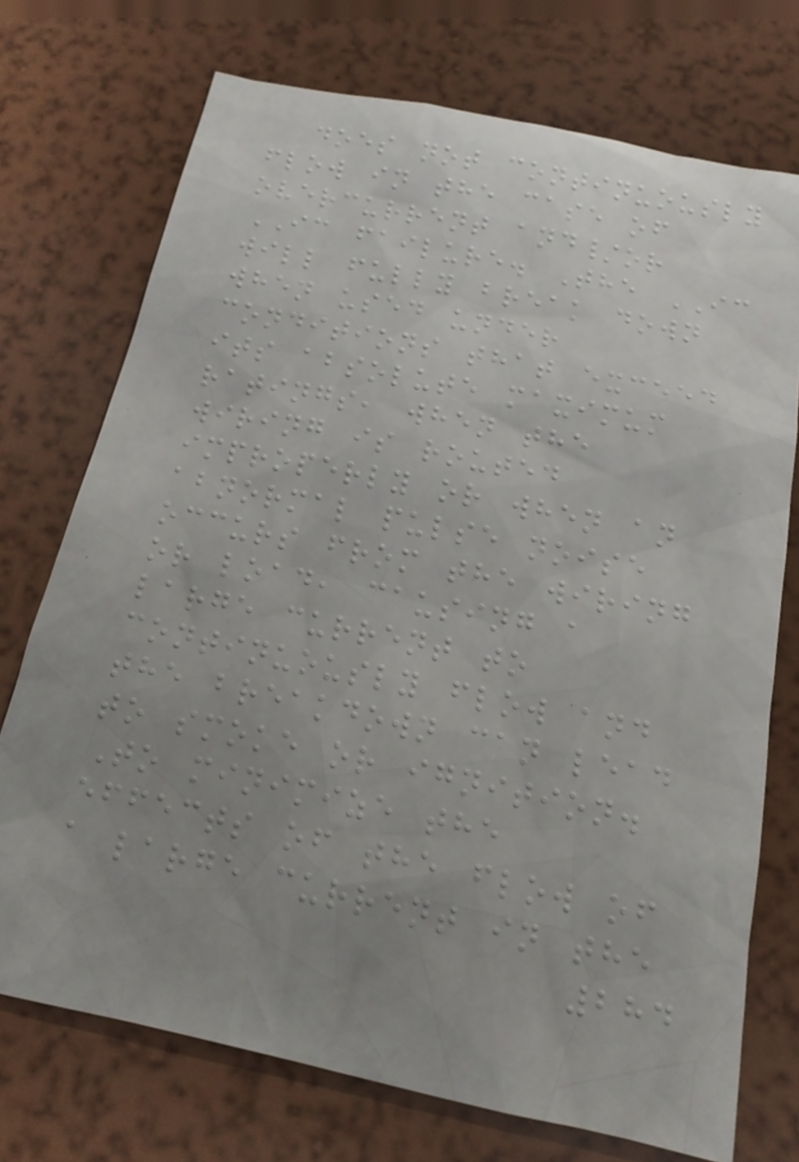does not continuously
flow in the case of
overcurrent and/or
IC failure. The IC
will fully break down
when used under
conditions that exceed
its absolute maximum
ratings, when the
wiring is routed
improperly or when an
abnormal pulse noise
occurs from the wiring
or load, causing a
large current to
continuously flow and
the breakdown can lead
to smoke or ignition.
To minimize the
effects of the flow of
a large current in the
284
